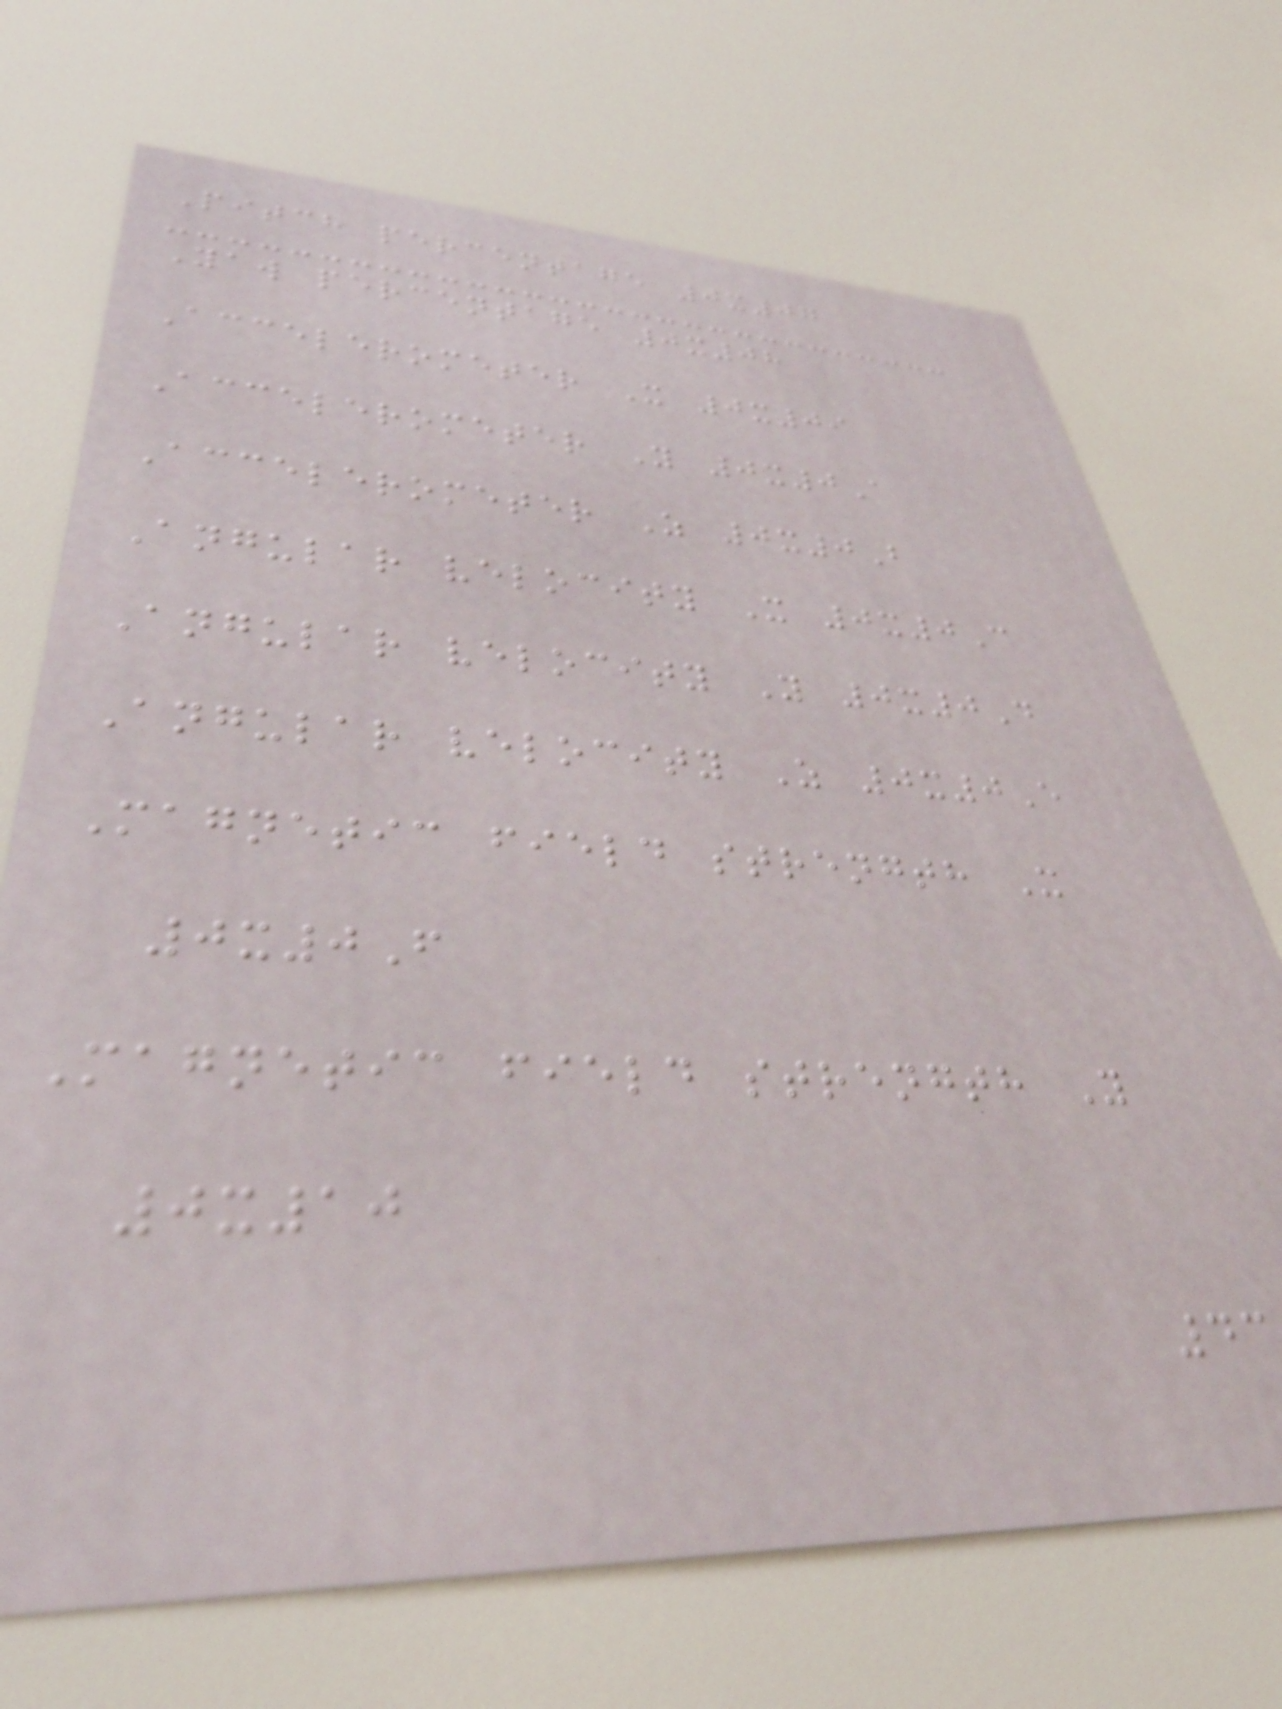Pitch percentage 0x07
Yaw percentage 0x08
Accelerometer X 0x09
Accelerometer Y 0x0A
Accelerometer Z 0x0B
Angular velocity X 0x0C
Angular velocity Y 0x0D
Angular velocity Z 0x0E
Magnetic field strength X
0x0F
Magnetic field strength Y
0x10
43
